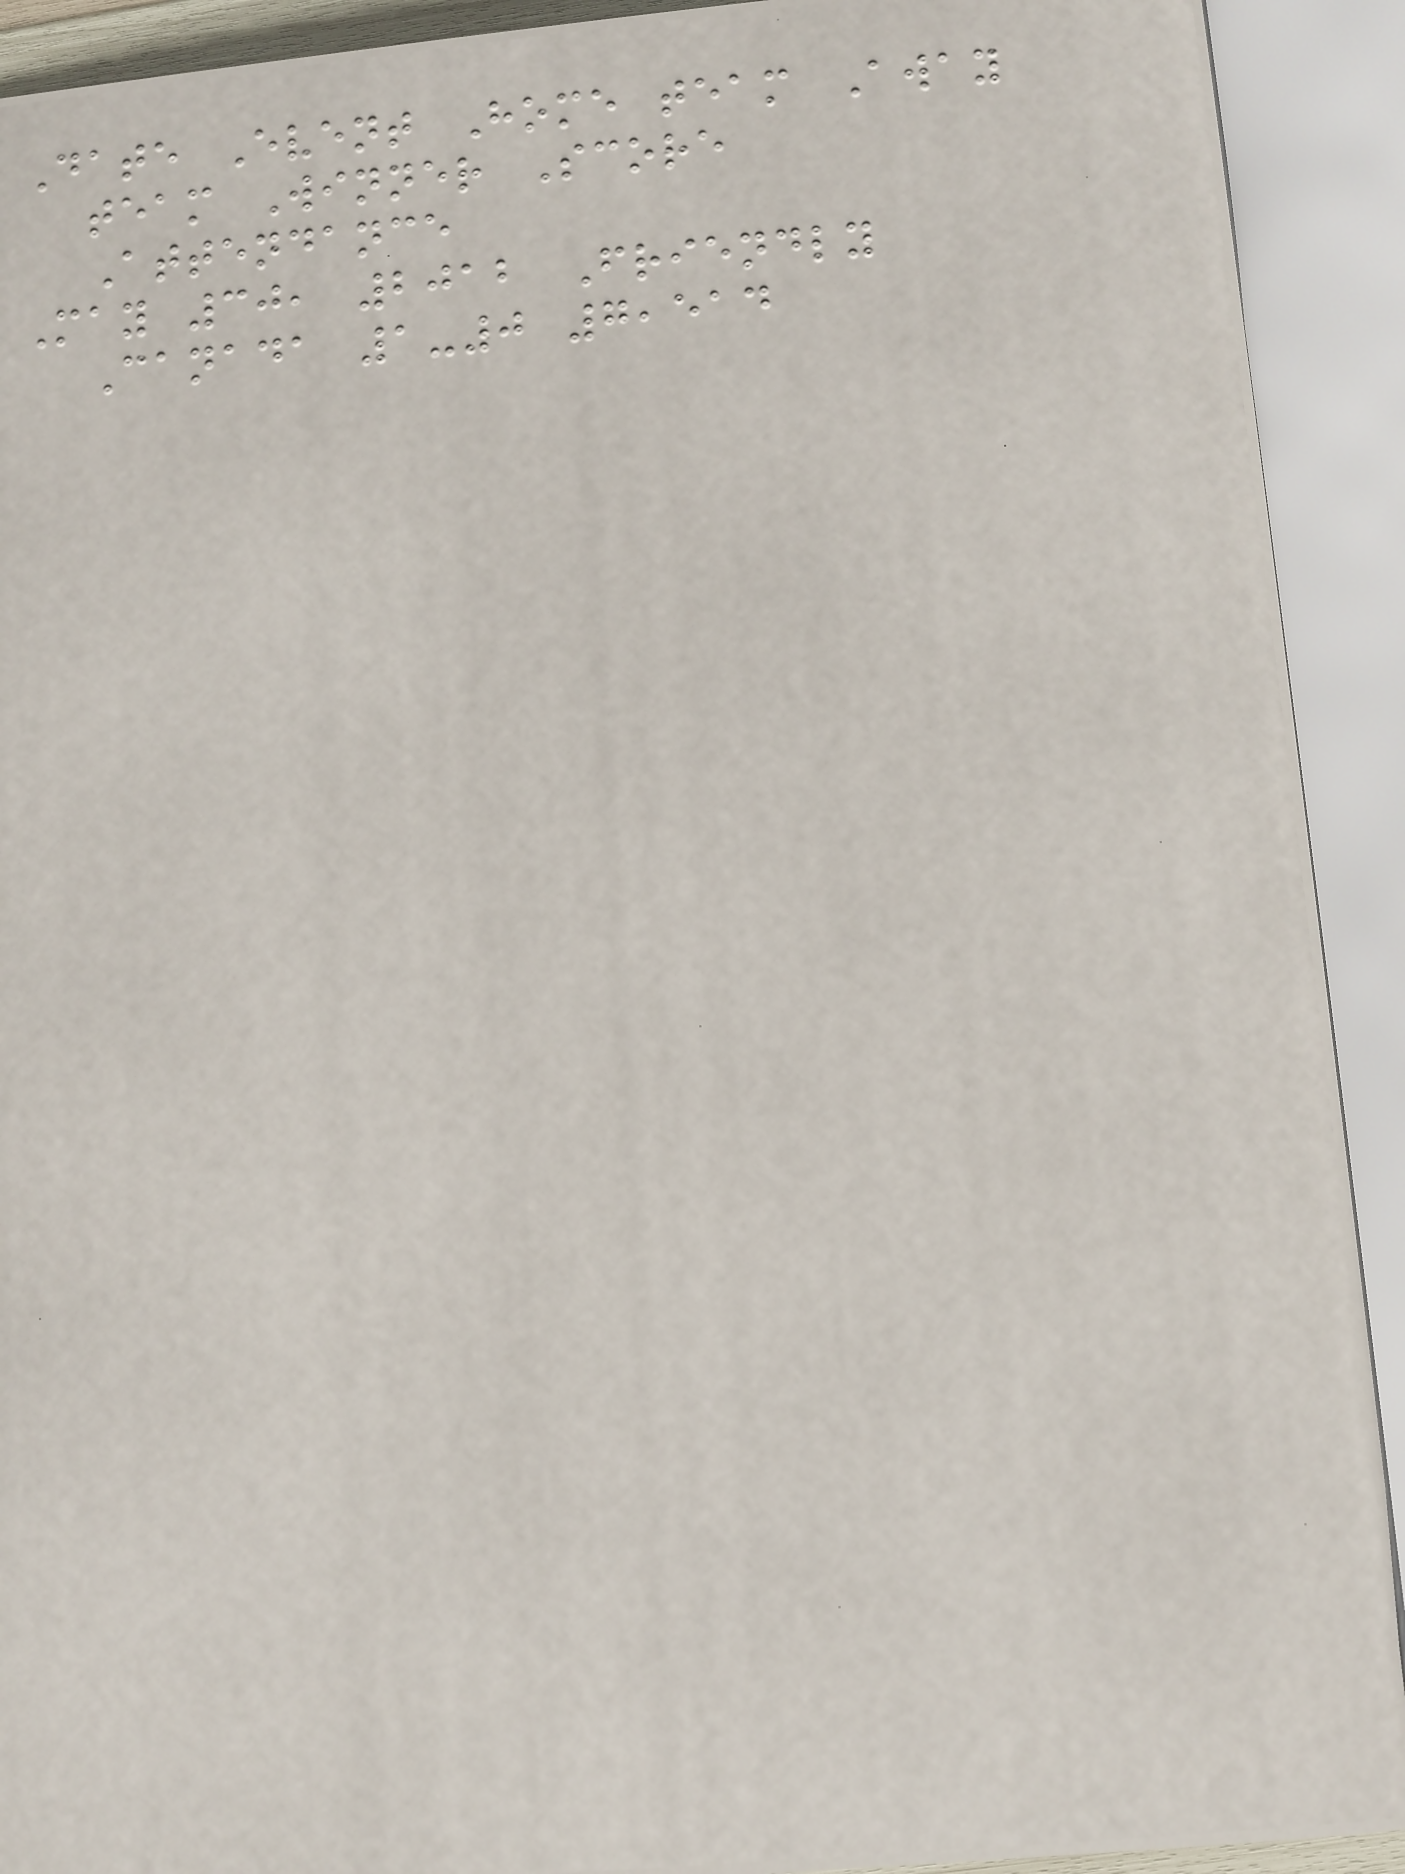Date Event Home team Away
team Winner Score
Attendance
May 30, 2012 Friendly
Canada 1-0 7,514
